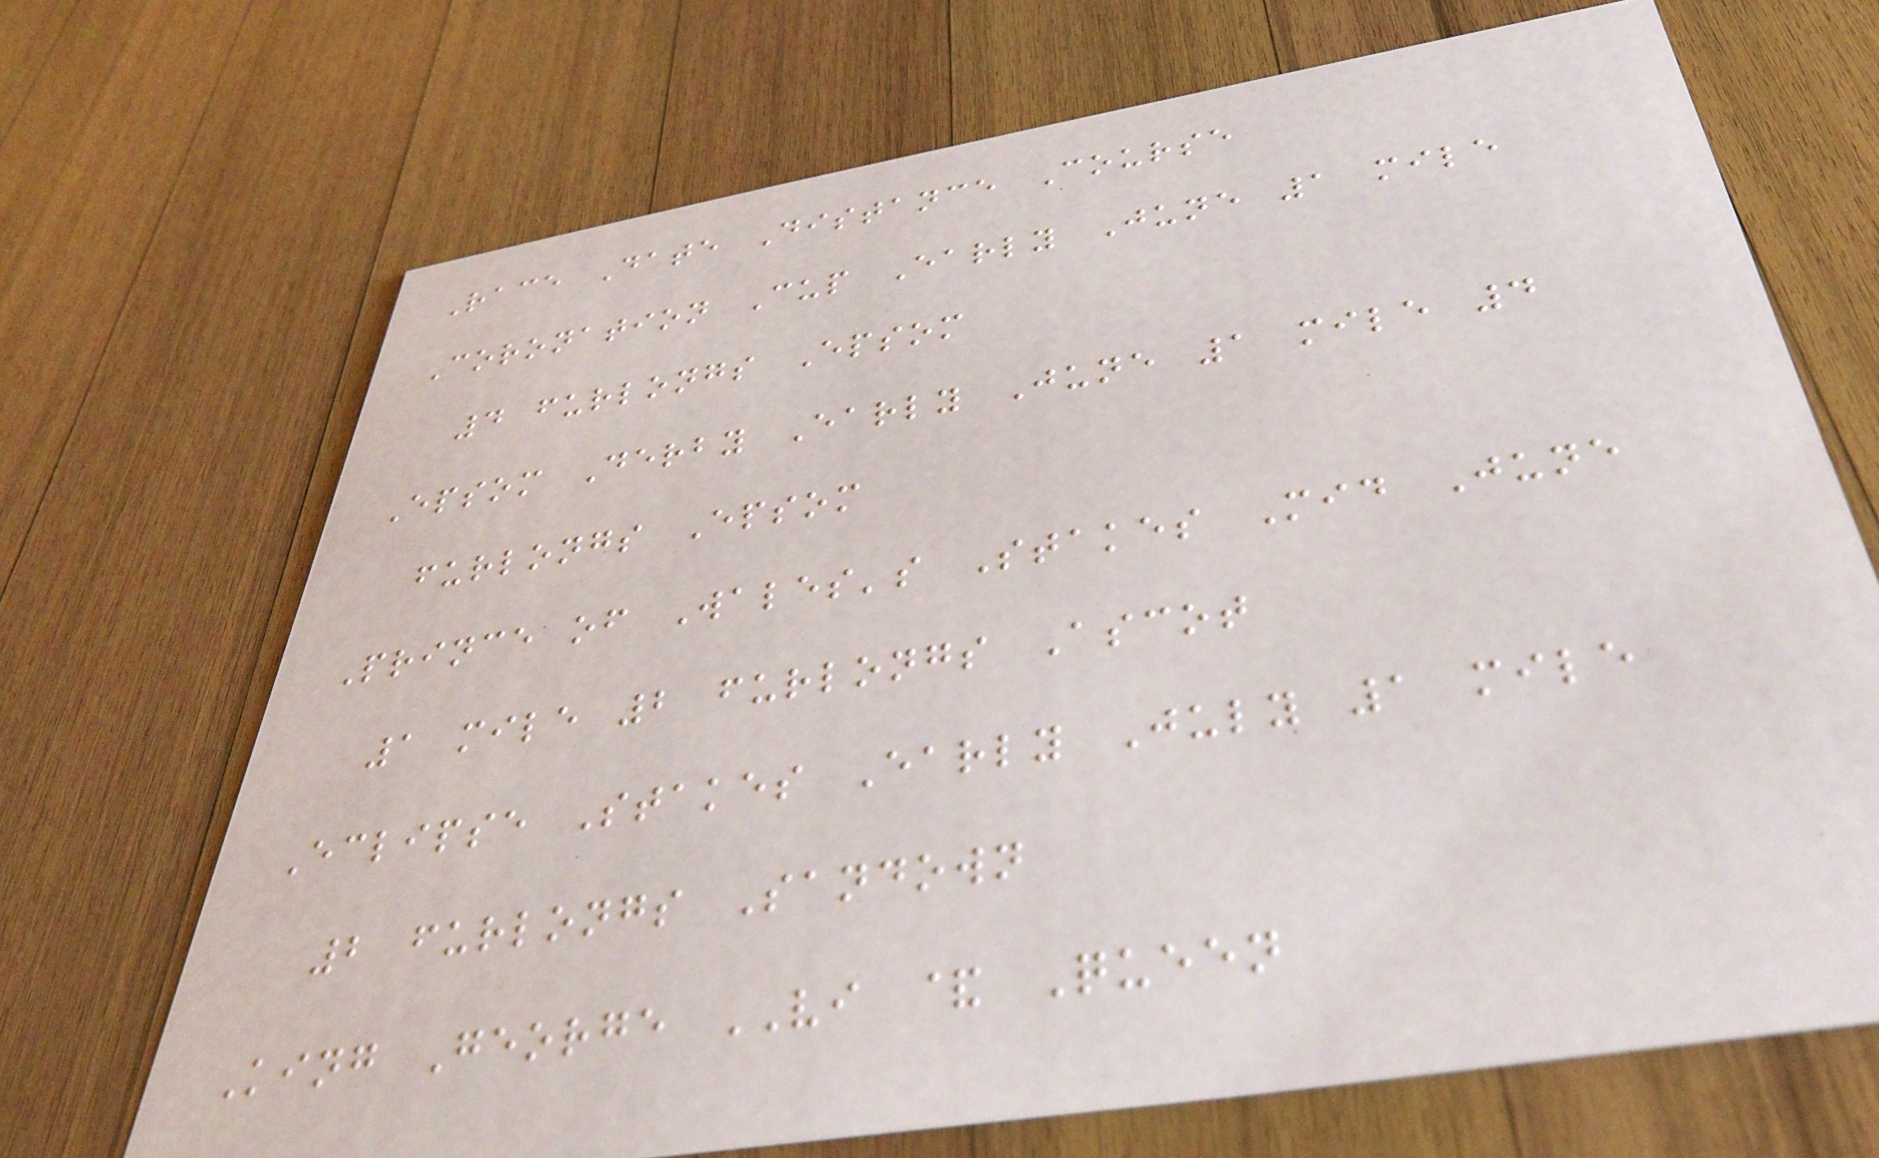Race Date Distance Course
Coronation Cup Early June 1 mile
4 furlongs Epsom
Epsom Derby Early June 1 mile 4
furlongs Epsom
Prince of Wales's Stakes Mid June
1 mile 2 furlongs Ascot
Eclipse Stakes Early July 1 mile
2 furlongs Sandown
King George VI & Queen
